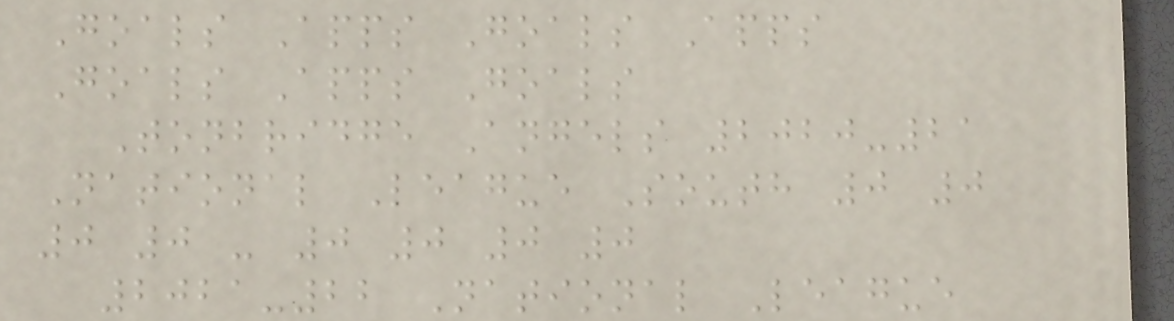Goals Apps Goals Apps
Goals Apps Goals
Tonbridge Angels 2020-21
National League South 0 0
0 0 - 0 0 0 0
2021-22 National League
